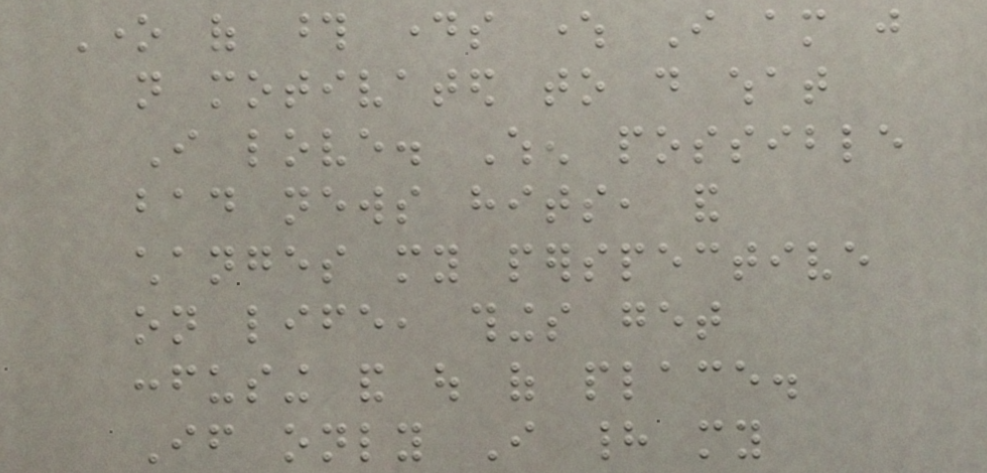One of those days where I am just
not motivated to do what
I love. When possible
bad news hits, and
changes my perspective
on life, things get
confusing and out of place.
If only I had my
